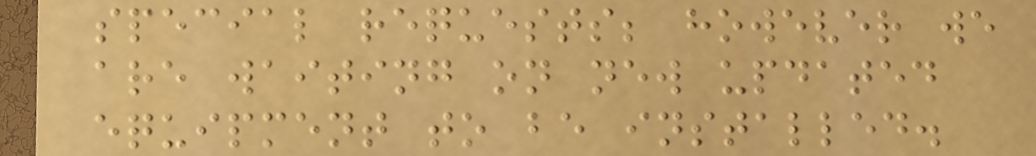special requests; however we
are waiting on new updated
equipment to be installed.
